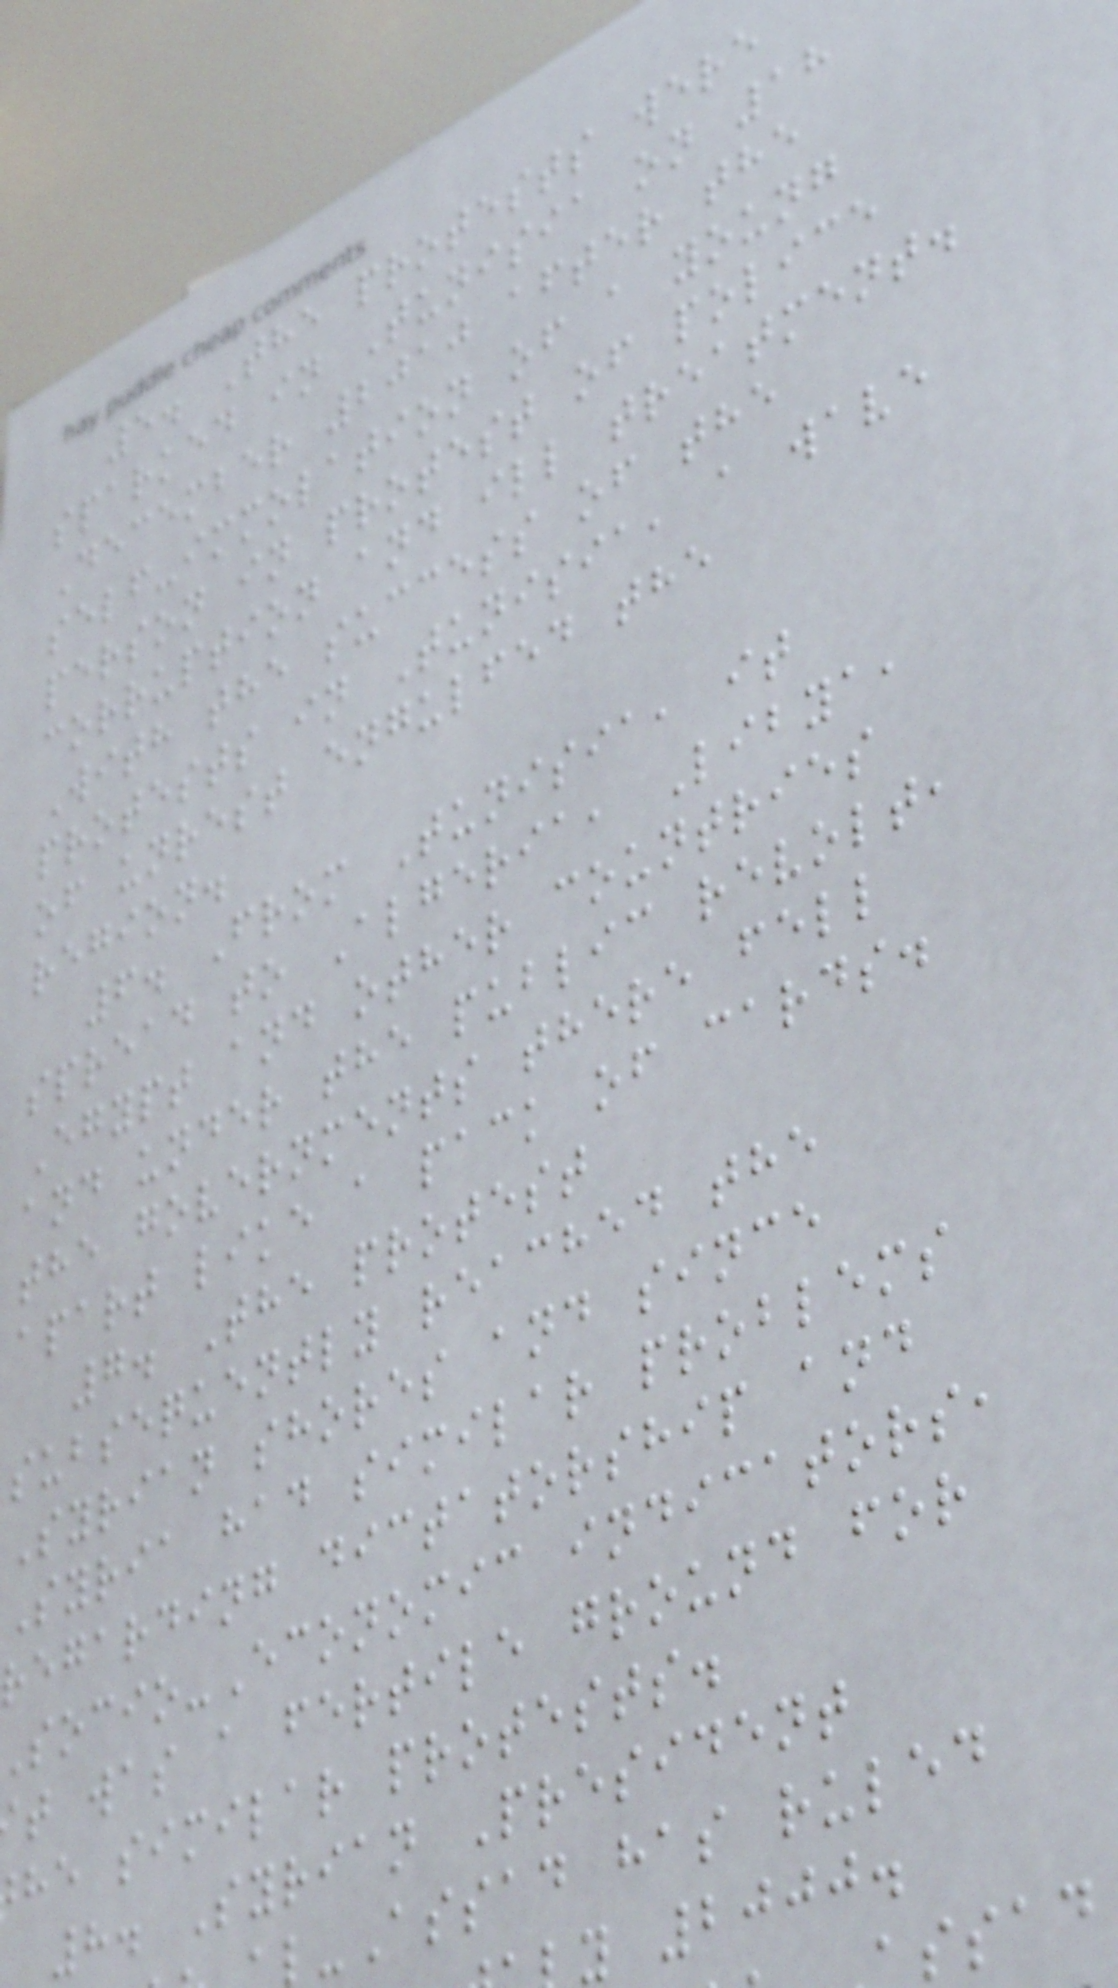5. The protests were
sparked in Tunisia on 18
December 2010 after the
self-immolation of a young
person in protest of police
corruption and ill treatment.
With the success of the
protests in Tunisia, a wave
of unrest engulfed the
region.
6. From Tunisia, it
spread to Algeria, Libya,
Egypt and other countries
and under the public revolt,
the governments there fell
apart like a pack of cards.
7. The protest
subsequently reached the
Syrian shores and since
Syria had similar problems
regarding dictatorship and
ocio-Economic indicators,
t was a fertile ground for
he similar protests.
8. Syrian President
l-Assad has ruled
y 2000.
